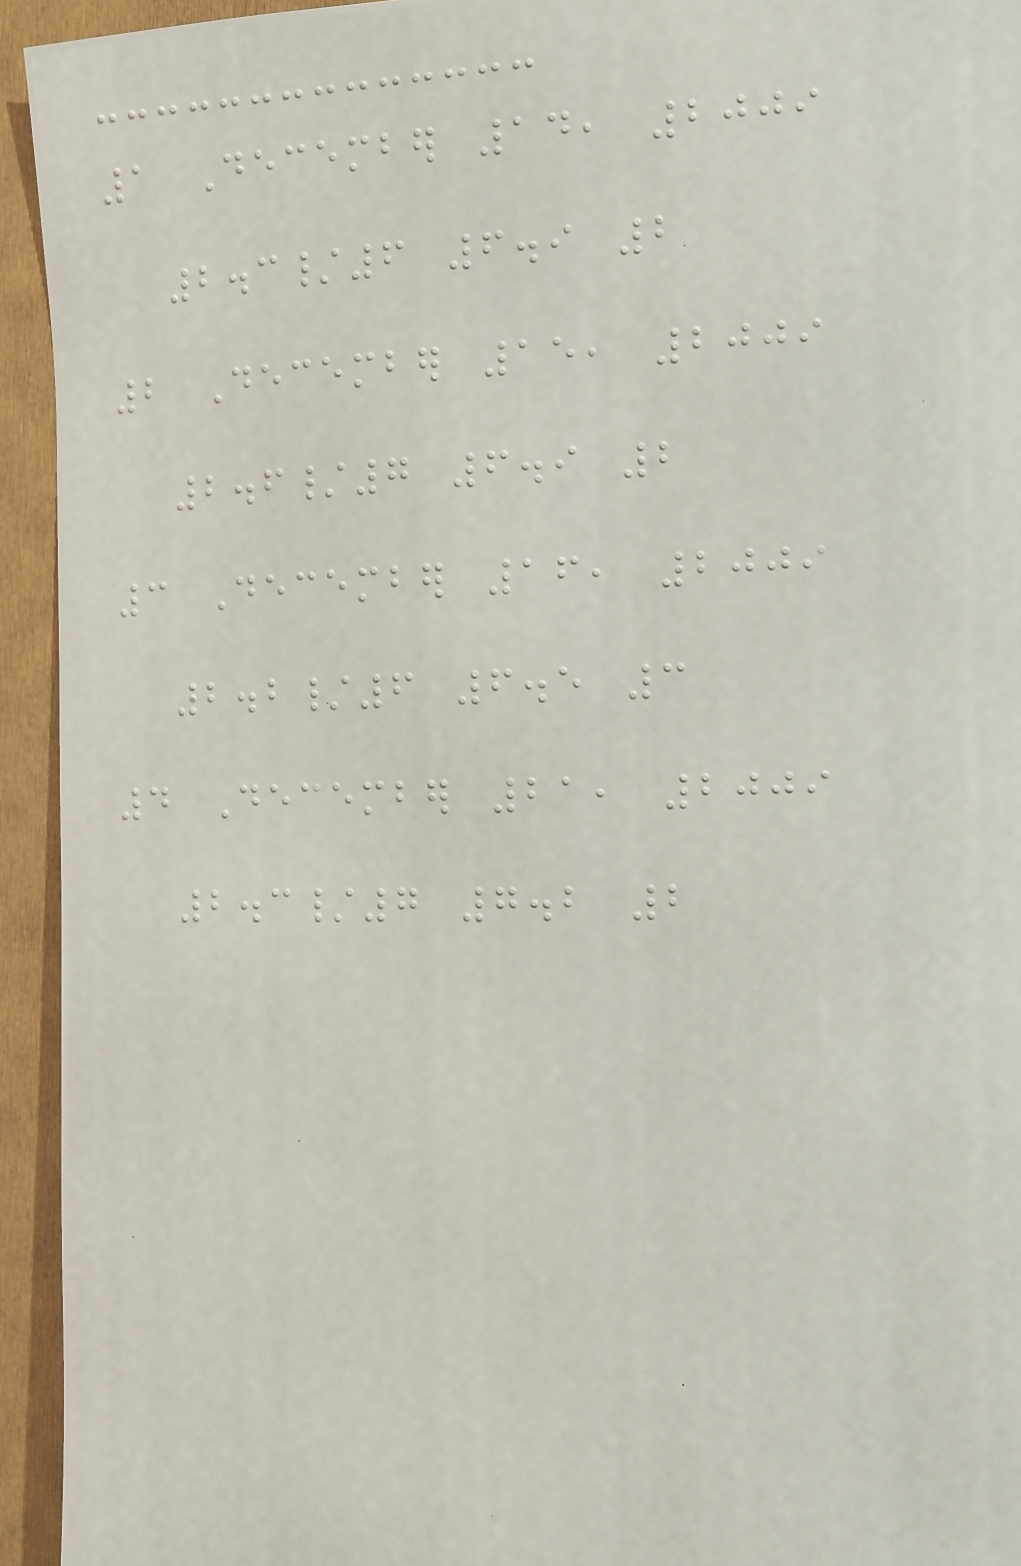1 December 14, 2009
2.3/6 6.9 2
2 December 15, 2009
2.6/7 6.9 2
3 December 16, 2009
2.2/6 6.5 3
4 December 21, 2009
2.3/7 7.2 2
